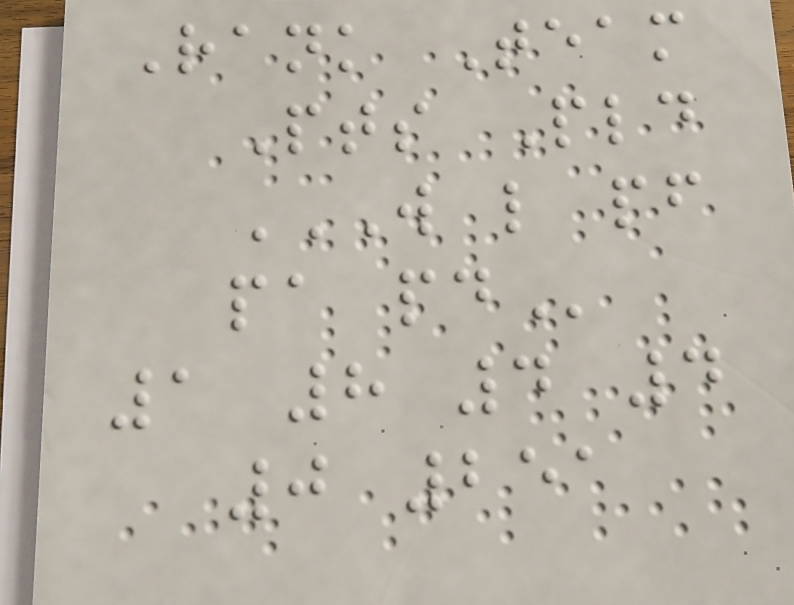Rank Team
Pts Pld
W L PF
PA PD
1 8 4 4
0 251
